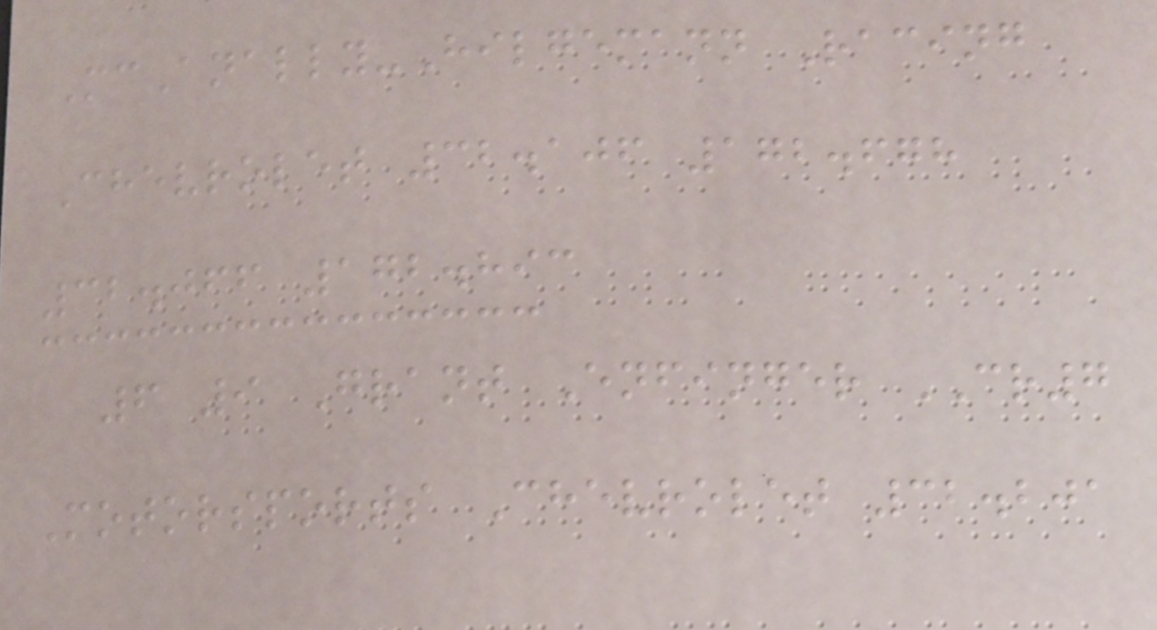McAnally-Hilgemann Racing
Chevrolet 32.106 172.678
32.066 172.893
6 9 Grant Enfinger CR7
Motorsports Chevrolet 32.201
